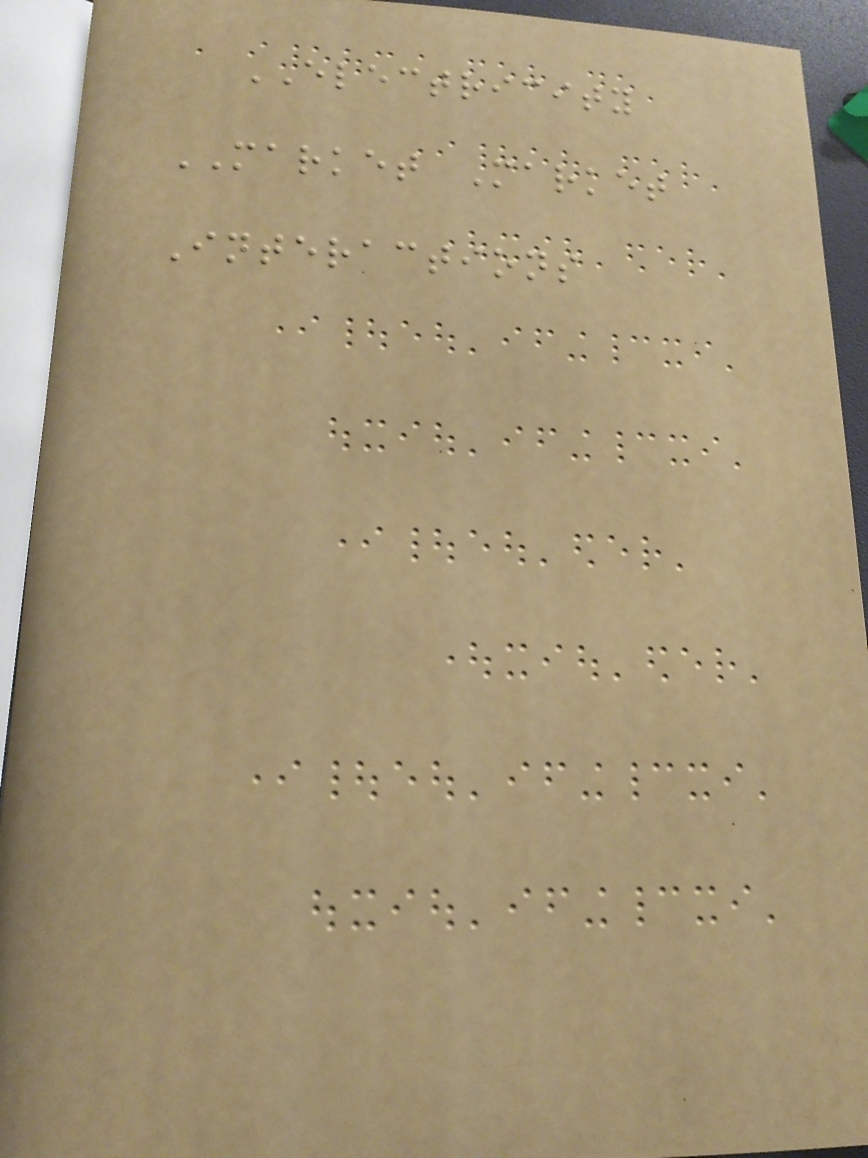ELECTRICITY
MARKET Market
Interactions
